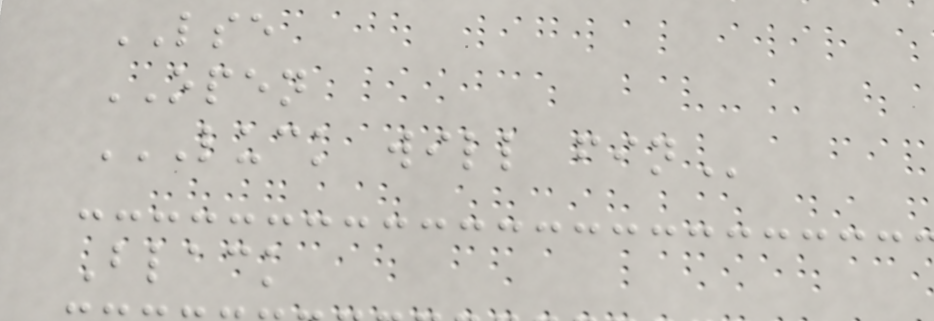LSE
OPEN
LUCK WILL FIN
Black
